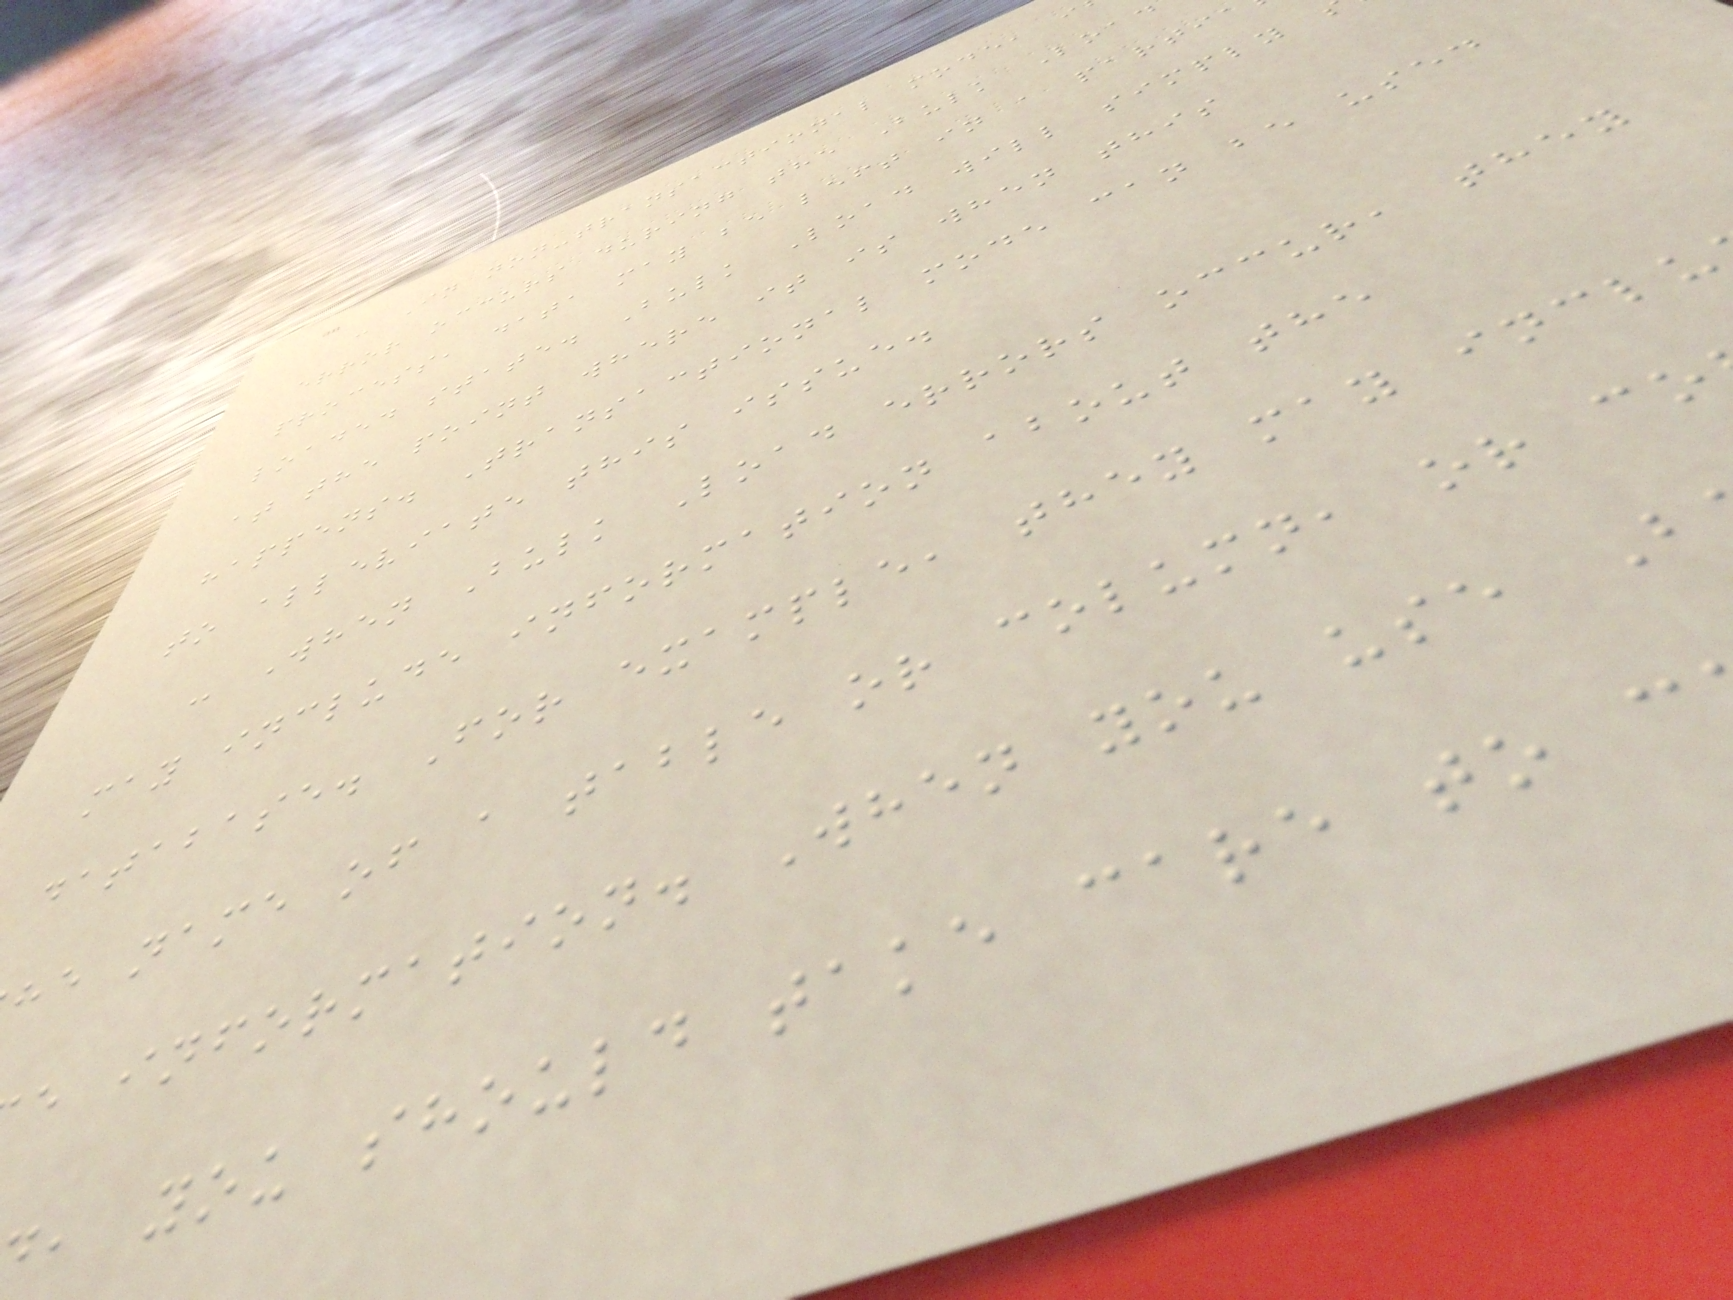- In non-transactional mode, i
error occurs during the Bulk Load
process, data may be left in a parti
loaded state. Bulk Load will simply
at the point where it is when this
happens. Transactional mode can be used
to alleviate this issue.
- When Bulk Load errors occur, they
may include information about the
database. For example, they may inclu
he name of a table or column, or co
e information. When you use B
, you should take care to c
